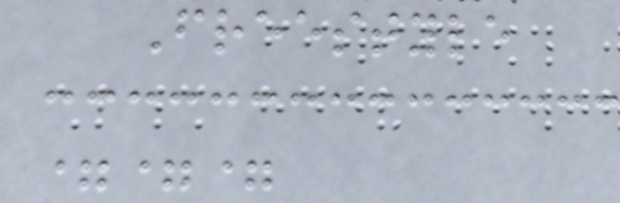Freestyle
===
